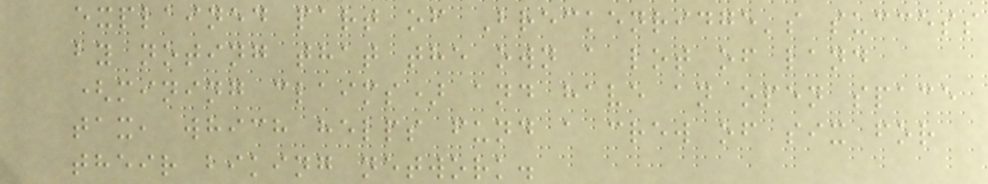explained part of Breckenridge's success
by noting that the own a lot of land
(mining claims) and have an open space
tax, which helps fund a crew of six for
their biking network.
